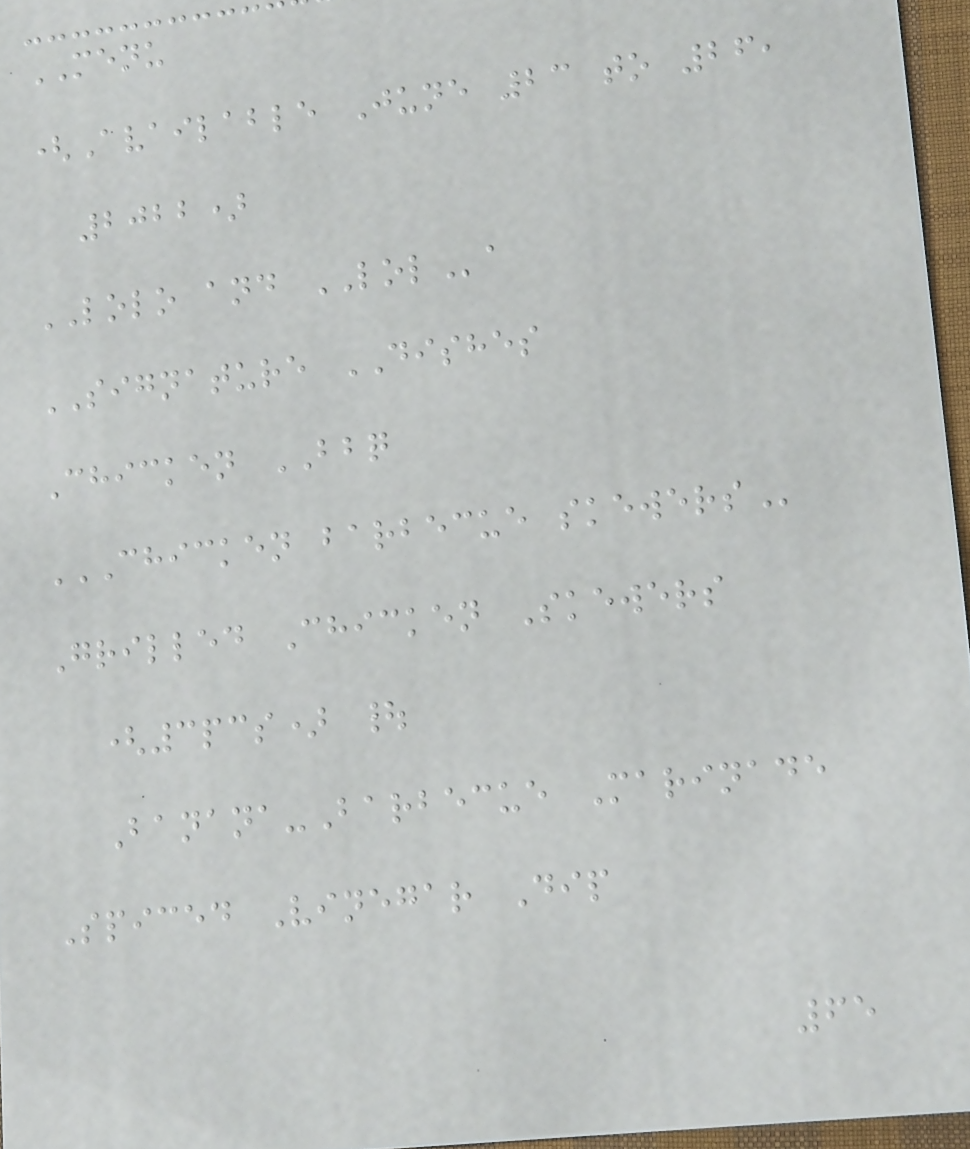MENU
(Available June 23 to 26,
2022)
LOLO and LOLa
SIGNATURE DISHES
Chicken BBQ
CHICKEN BARBECUE SKEWERS
Grilled Chicken Skewers
(3pcs) |
Banana-Barbecue Marinade
Spiced Vinegar Dip
65
